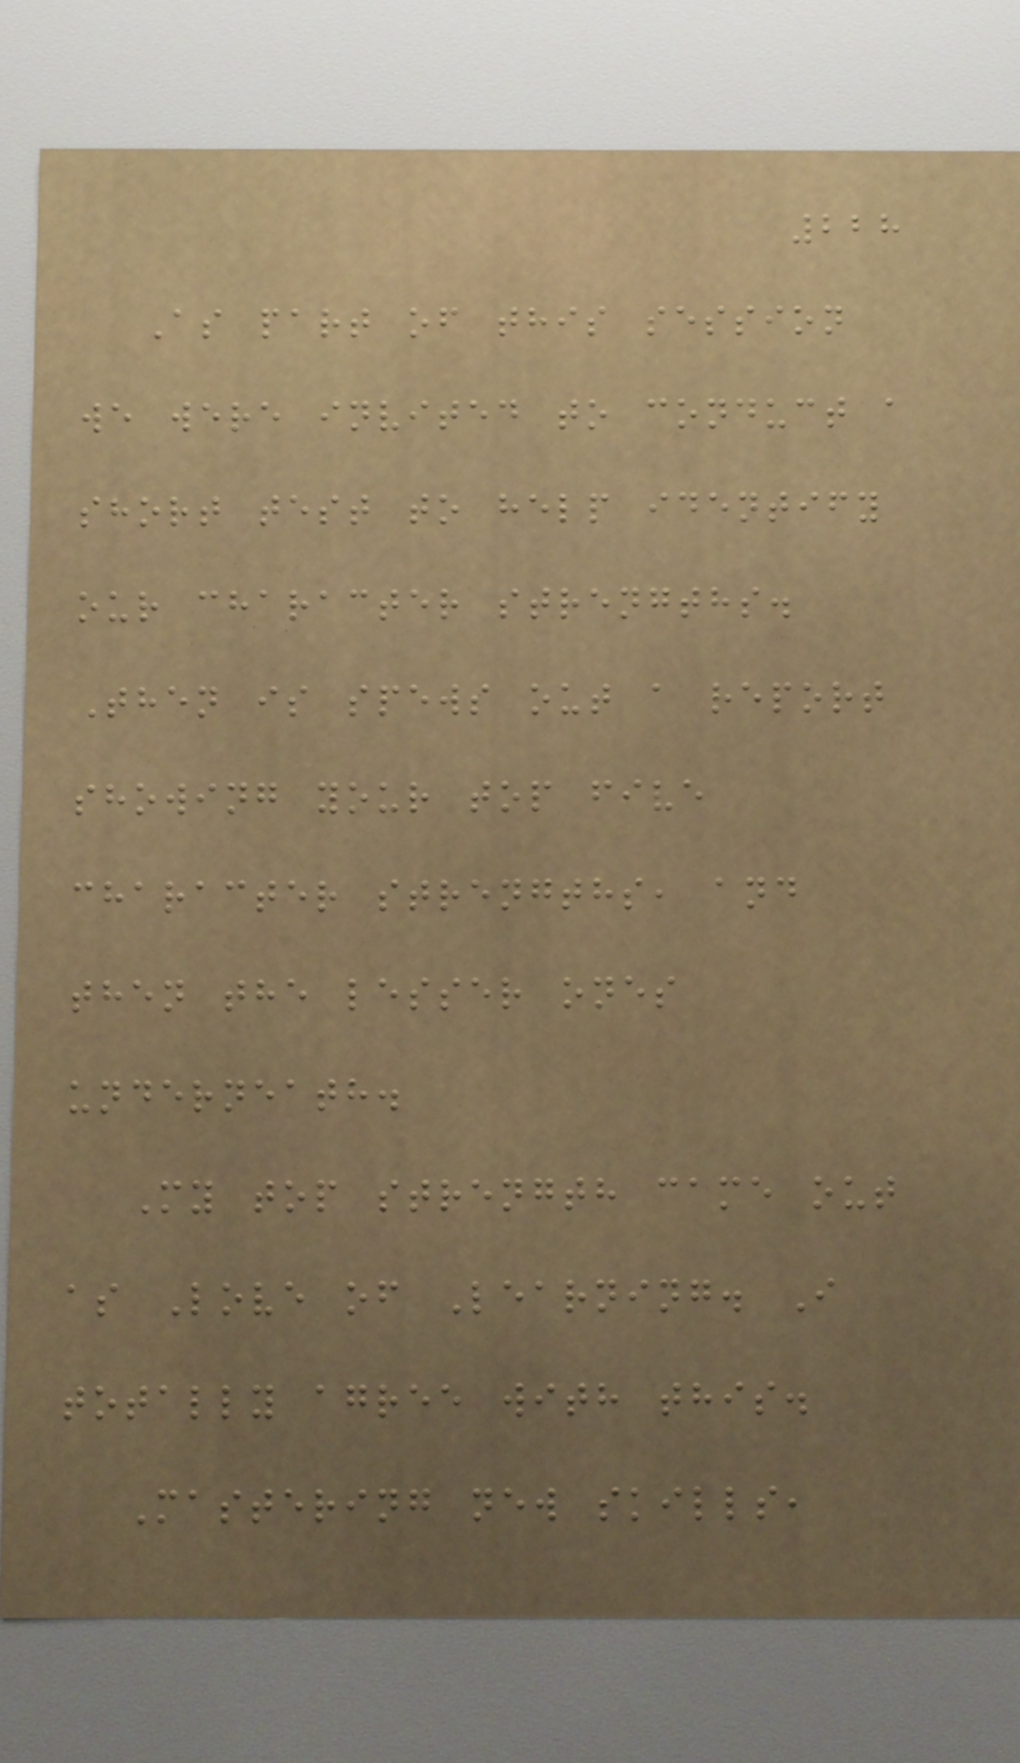228
As part of this session
we were invited to conduct a
short test to help identify
our character strengths.
Then is spews out a report
showing your top five
character strengths, and
then the lesser ones
underneath.
My top strength came out
as Love of Learning. I
totally agree with this.
Mastering new skills,
